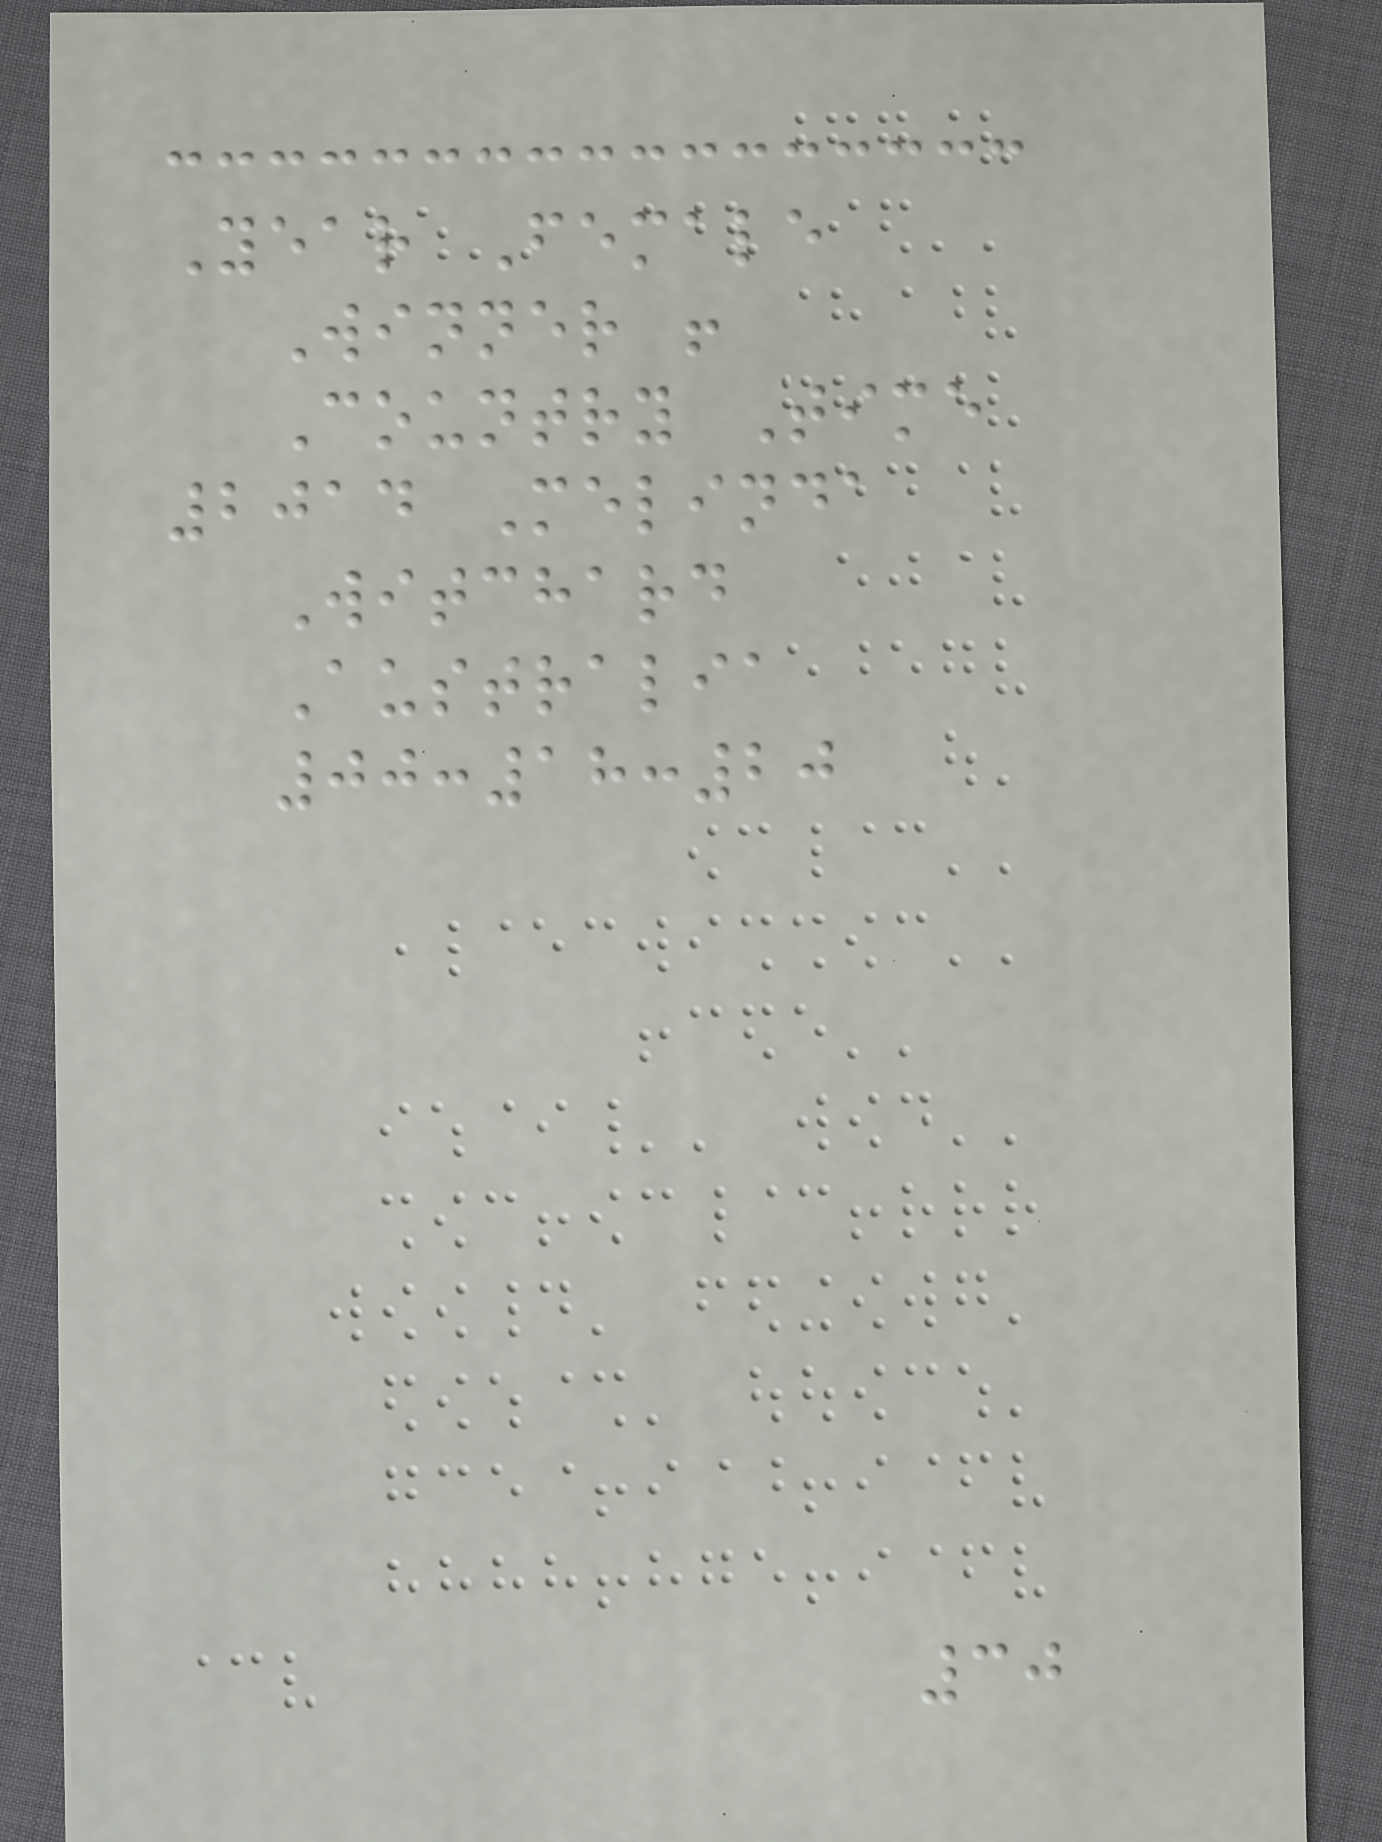Year Female
Winner !
Country Time
2014 Melinda
Witchard
Australia
00:18:20
30
